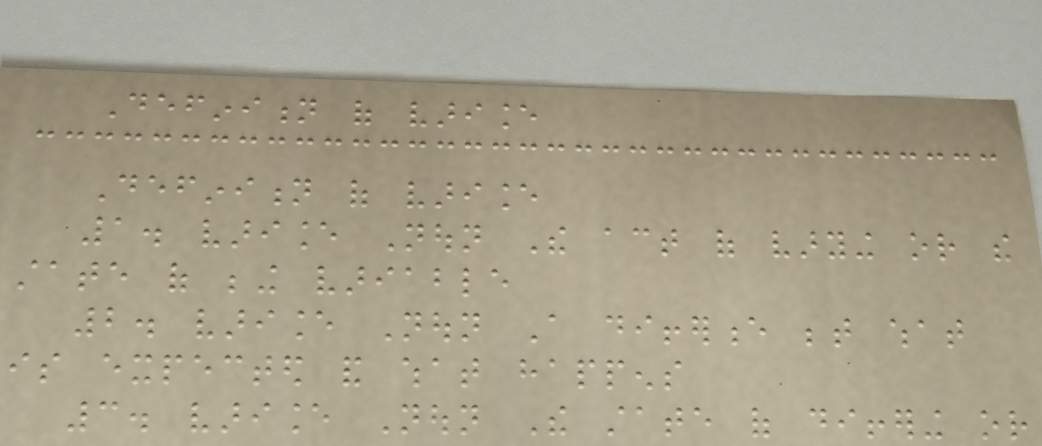Definition of variance
Definition of variance
1. variance Noun The act of varying or the
state of being variable
2. variance Noun A difference between what
is expected and what happens
3. variance Noun The state of differing or
